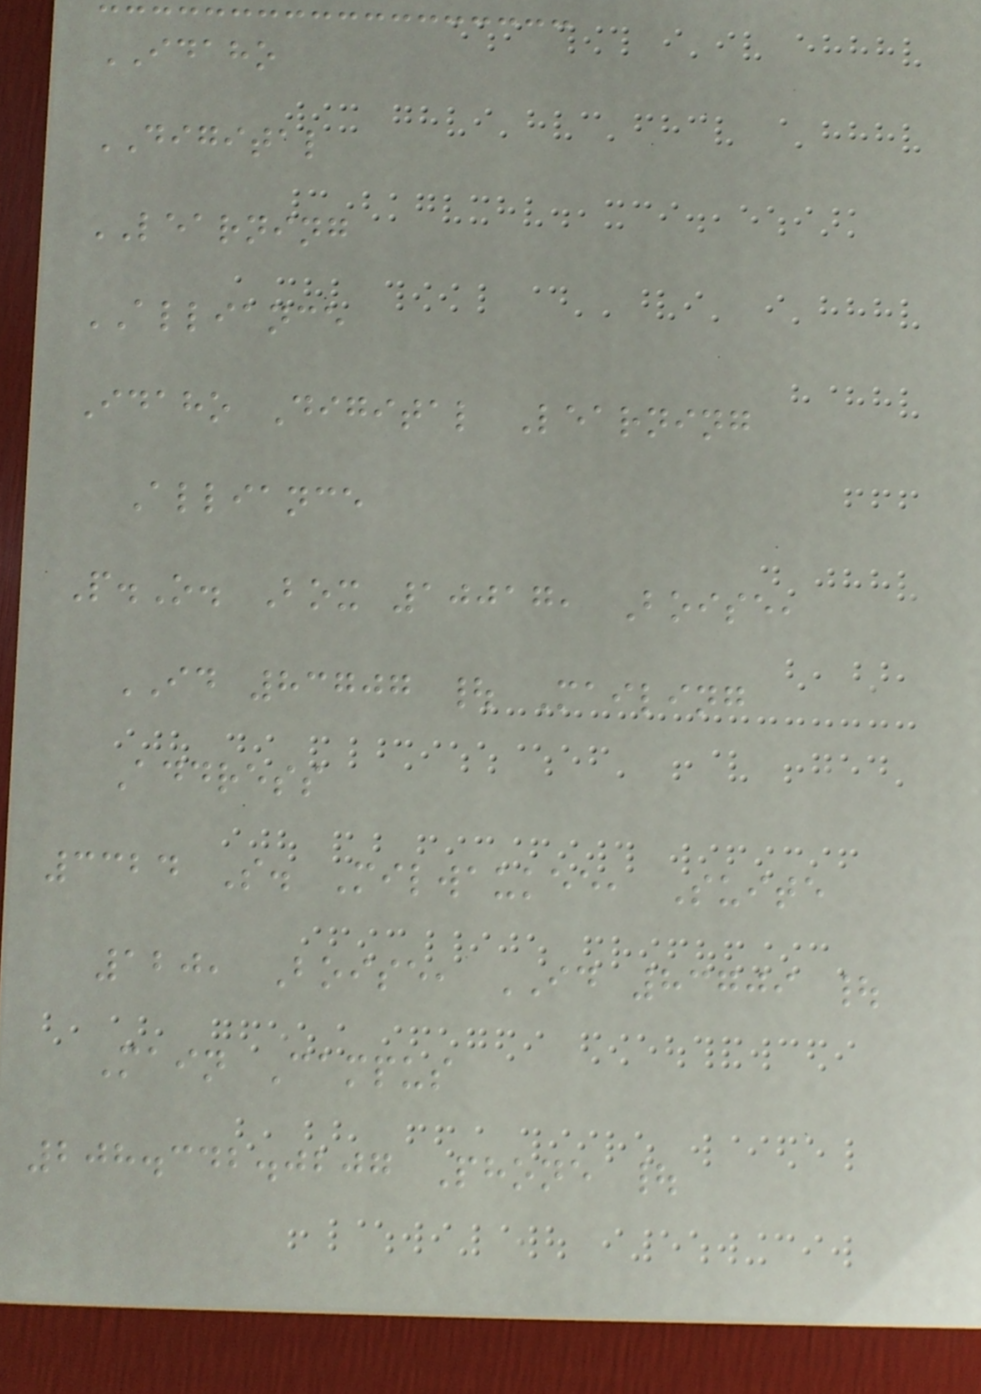IDAHO
DIGITAL
LEARNING
ALLIANCE
Idaho Digital Learning
Alliance
P.O. Box 10017, Boise,
ID 83707 | Mailing
Address
3324 S. Milwaukee, Suite
120, Boise, ID 83709 |
Main Campus
208.342.0207 Phone |
